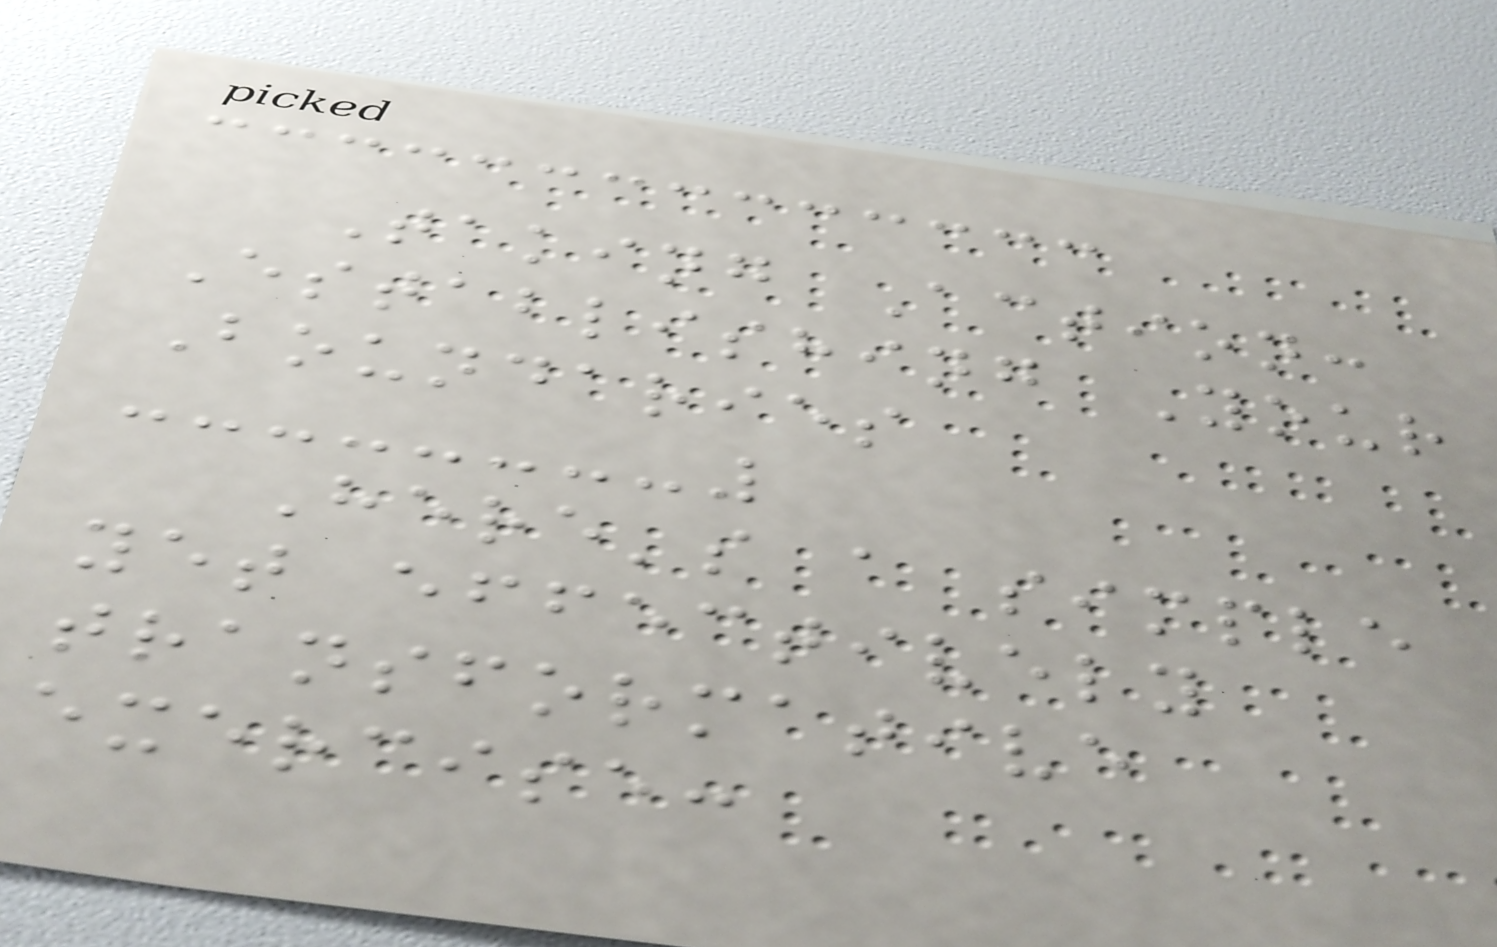Taking Action:
Establishing Your
Boundaries
Here's a simple
yet effectively
transformative
exercise:
